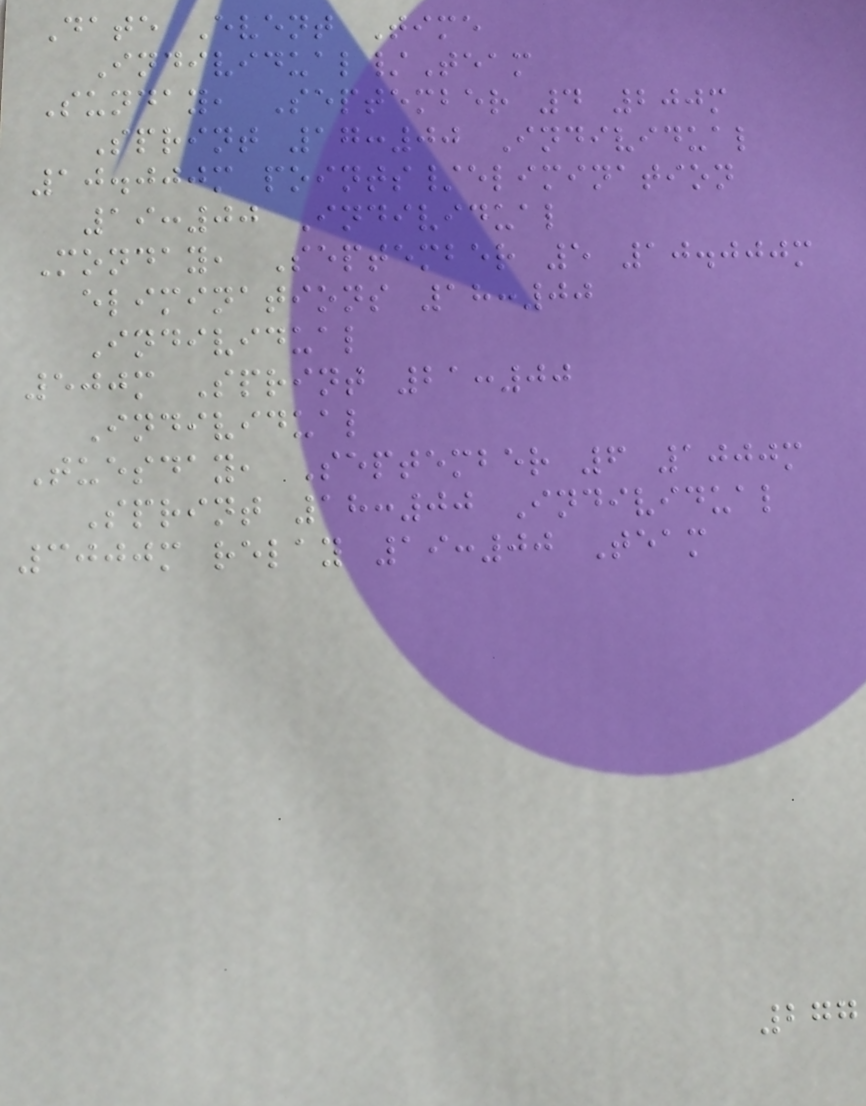Date Event Time
Individual/Team
Sunday, September 4 200m
Sprint 17:00 Individual
10.000m points/elimination
19:00 Individual
Monday, September 5 10.000m
eliminations 18:00
Individual
500m Sprint 21:00
Individual
Tuesday, September 6 1000m
Sprint 18:00 Individual
3000m relay 19:00 Team
277
